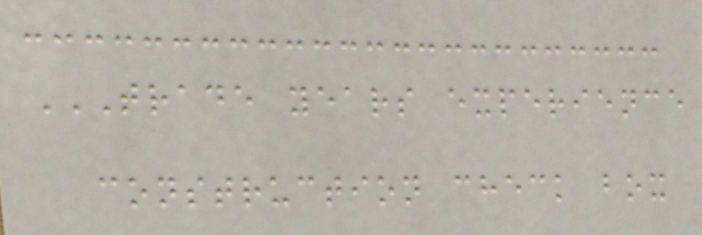TRADE YEARS EXPERIENCE
CONSTRUCTION CHECK BOX
